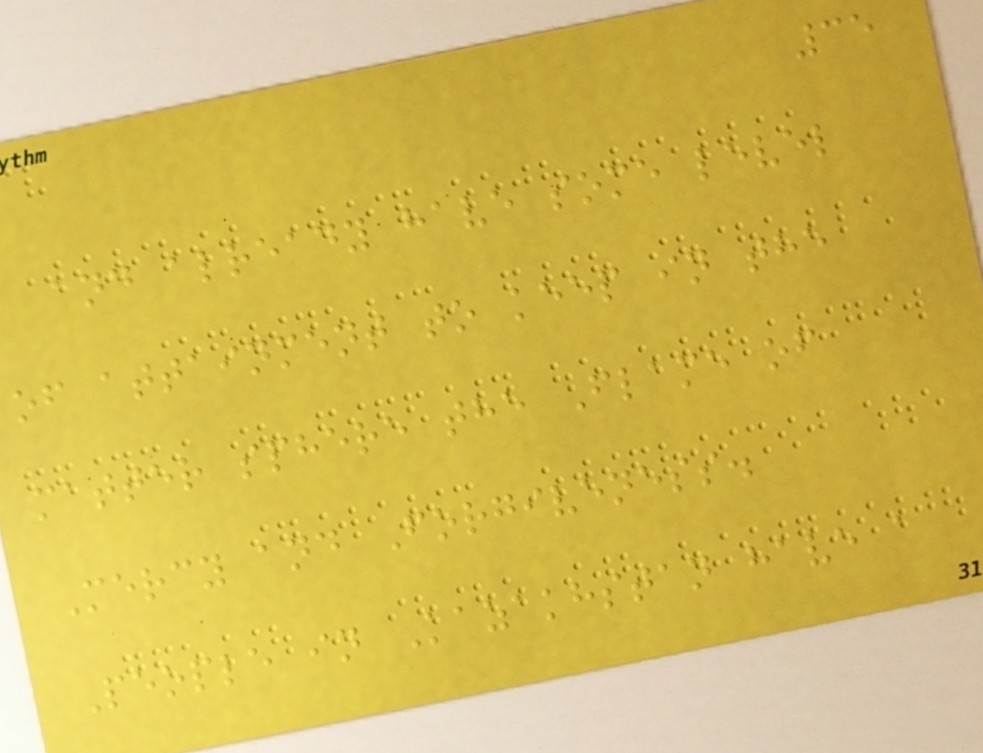35
and already have some level
of attainment to keep in the
matter sphere the Flame of
Mercy and Forgiveness.
People in Kazakhstan have a
